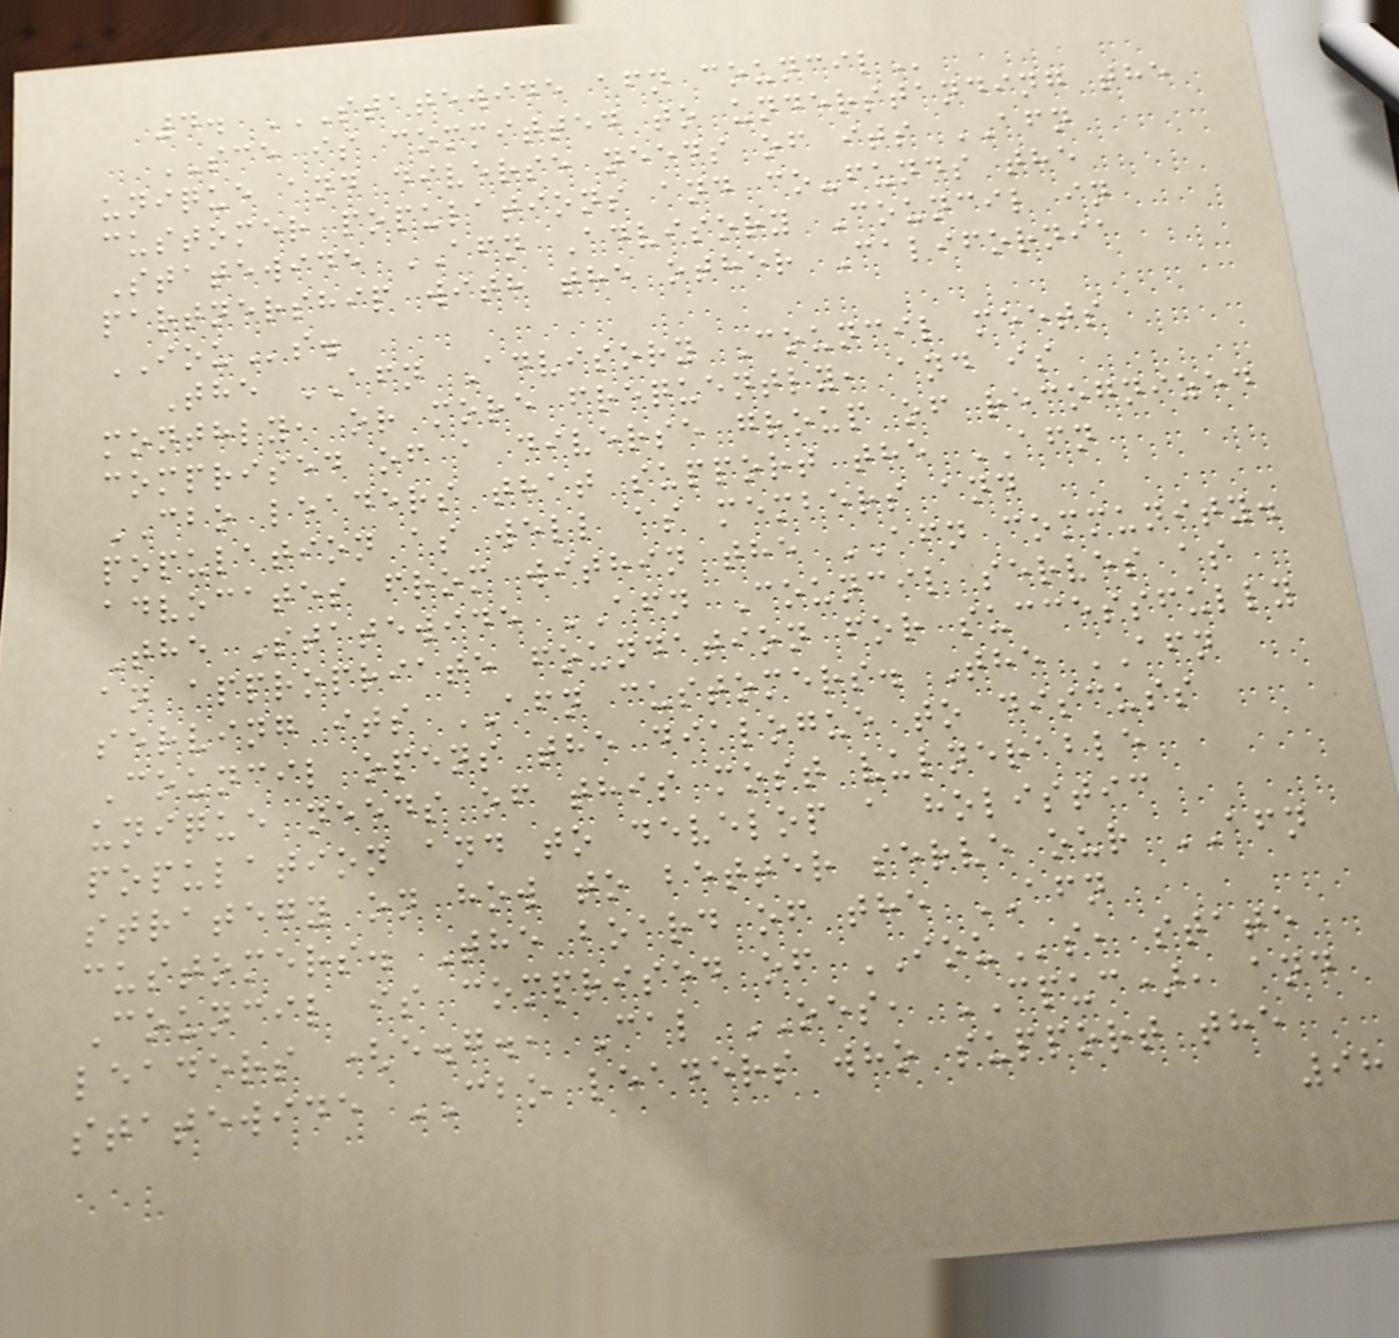4. STATEWIDE AFN COUNCIL
SCE is committed to understanding the
unique and diverse needs of its AFN
customer populations and co-funds the
Statewide AFN Advisory Council in
partnership with the other California
IOUs.
The AFN Advisory Council meets
monthly, or more frequently, and is
comprised of a diverse group of recognized
CBO leaders that support the AFN
population as well as members and
advocates from within the AFN community.
The Statewide AFN Council serves as
an appropriate foundation for successfully
serving its AFN customers. The AFN
Council opens the dialogue to discuss
unique needs of this most vulnerable
population and to develop a holistic
strategy on how to better serve our AFN
customers. The board of the AFN
Council is comprised of IOUs, state
leaders (e.g., Cal OES, CPUC), and
statewide CBO leaders who support the
98
